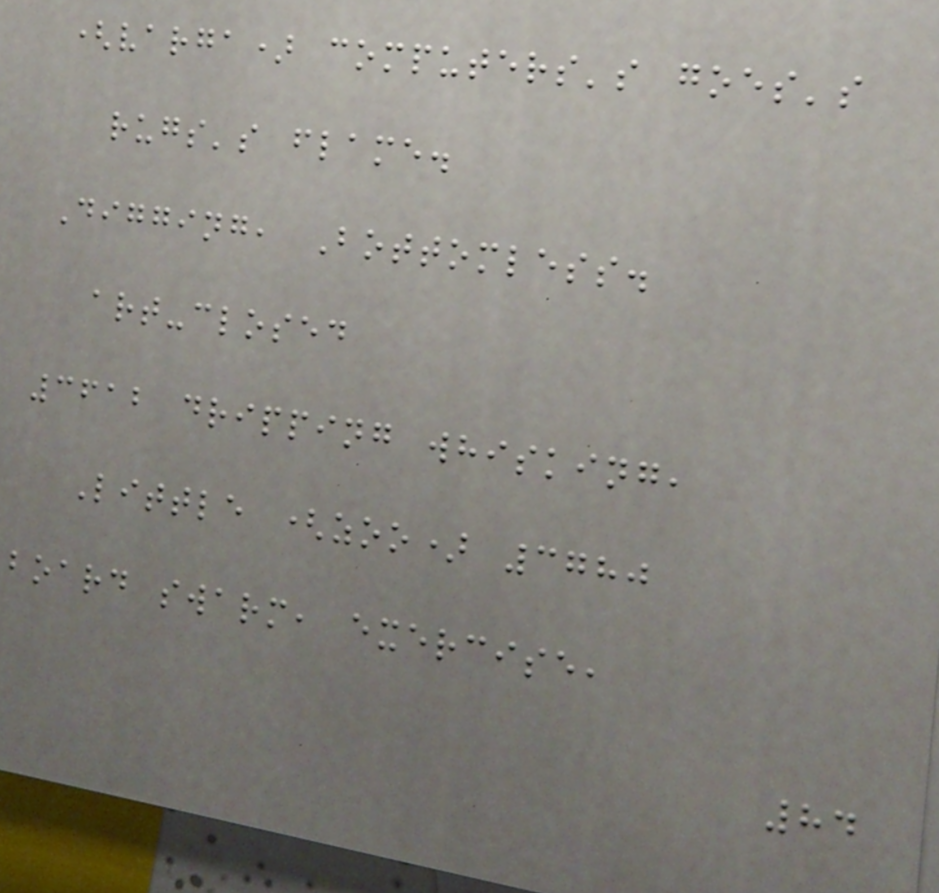(varga) computers's goes's
rugs's flame.
Digging, Bottomless.
art-closed
3612 dripping whisking,
Little (zoo) 3780
board swarm, exercise,
84
